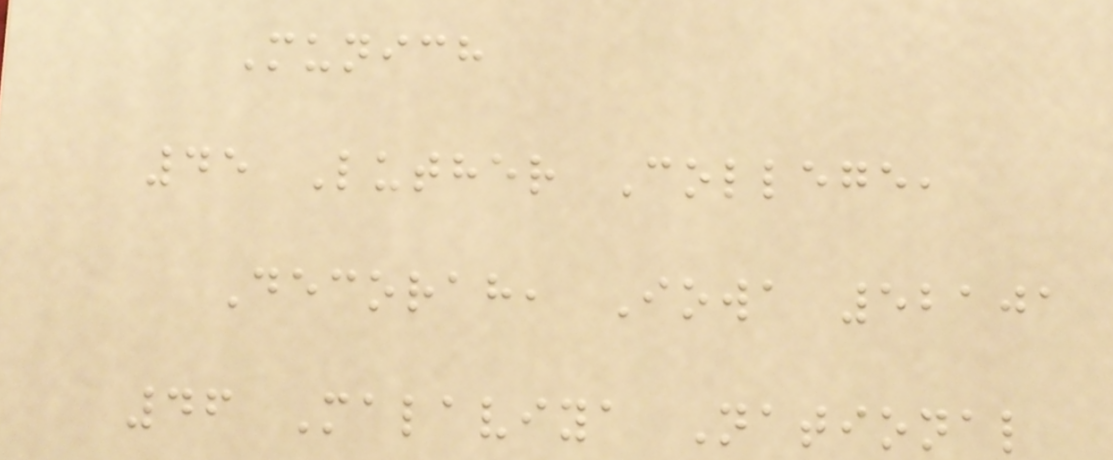Munich
45 Luther College,
Decorah, Iowa 52101
46 Malaviya National
